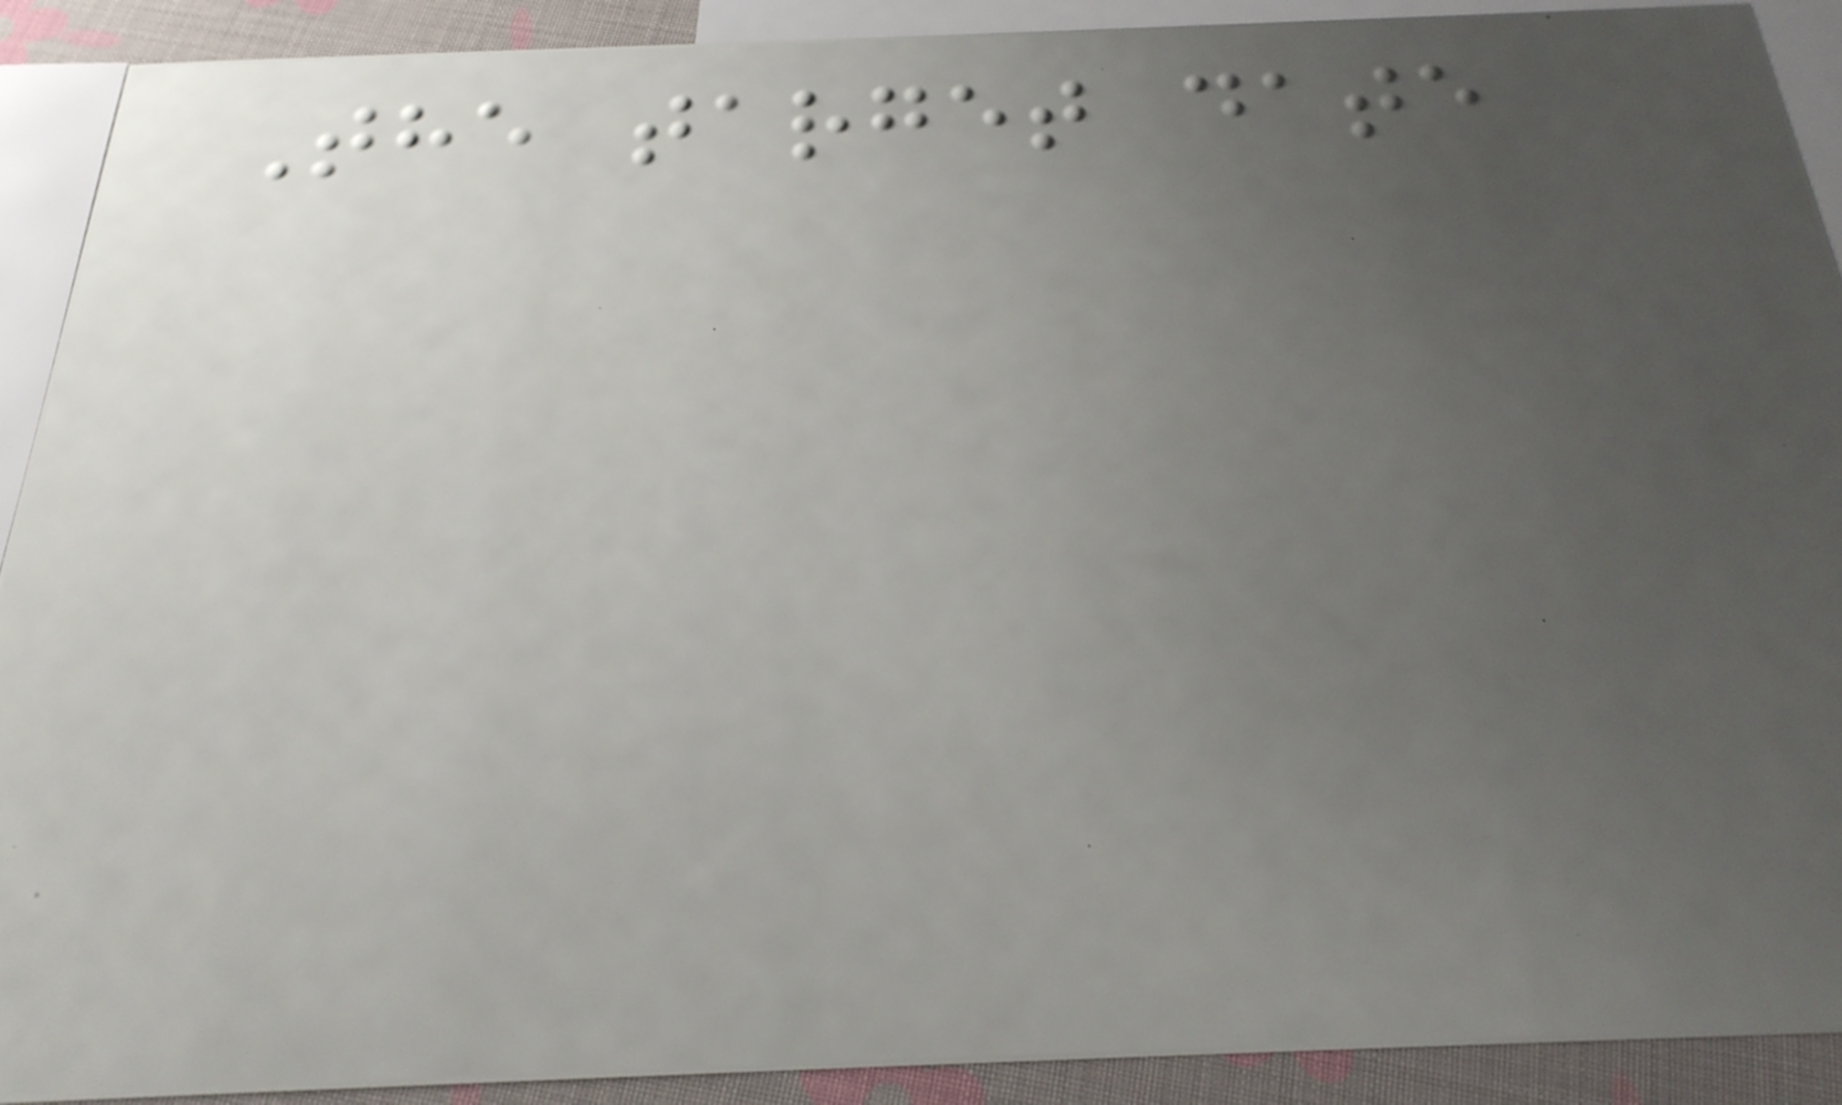The target date
